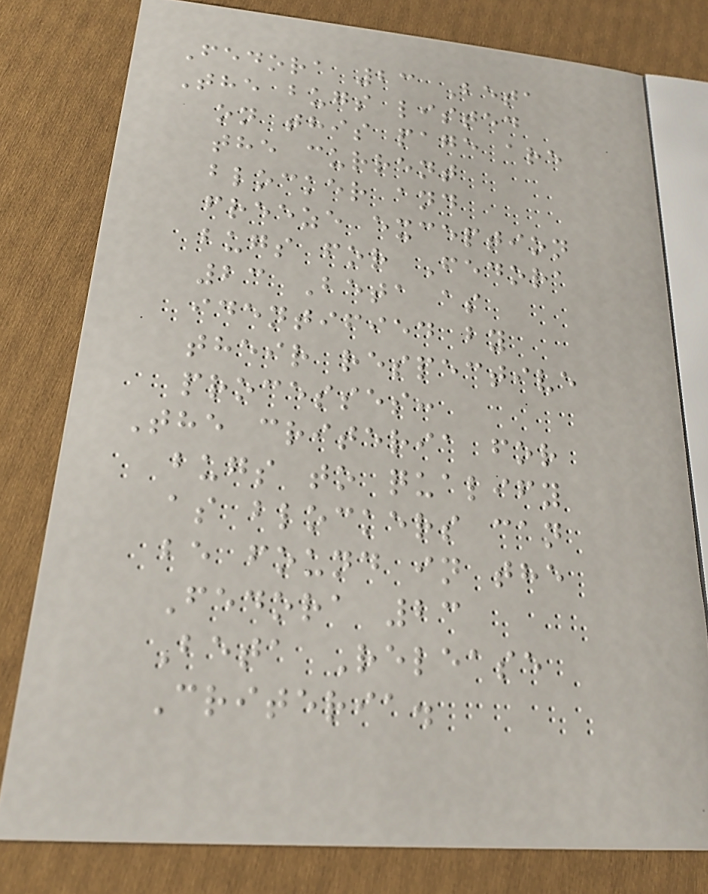Fedora 23 Beta
The bugs listed
on this page are
the current
blocker and
freeze exception
bugs for Fedora
23 Beta as
identified by
their respective
processes:
The criteria for
bugs to qualify
as blockers can
be found in the
Fedora 23
Beta Release
Criteria.
